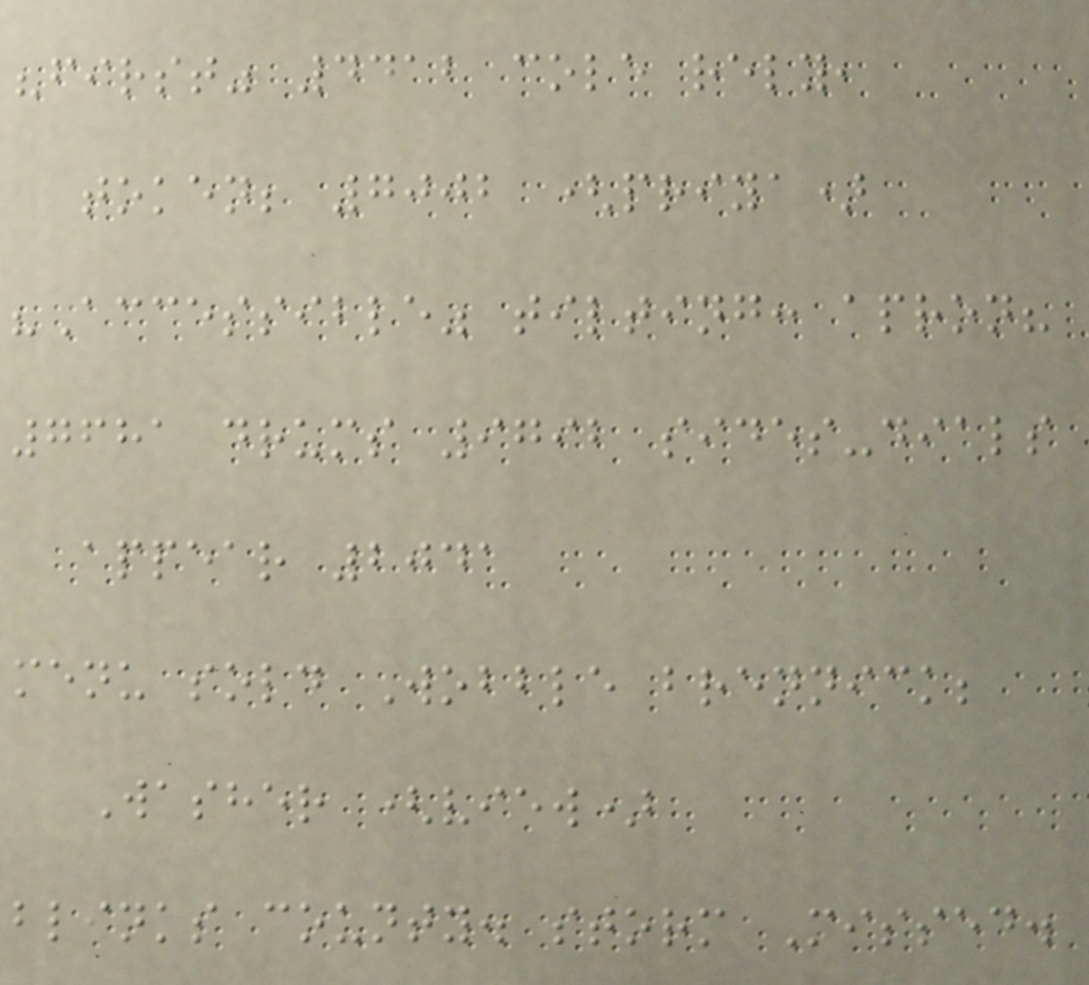"first" 4412 cole rely,
token; 7002 (priya)
"Accessible" tilting: apron?
7681 drums 9792 sides-dials
appear 2041
menu sold Wobble brennick;
Washer (view)
blinks county. storm Missed.
